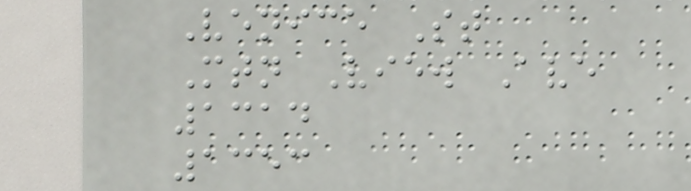Venice St
Mtn View Ave
1314
1353
